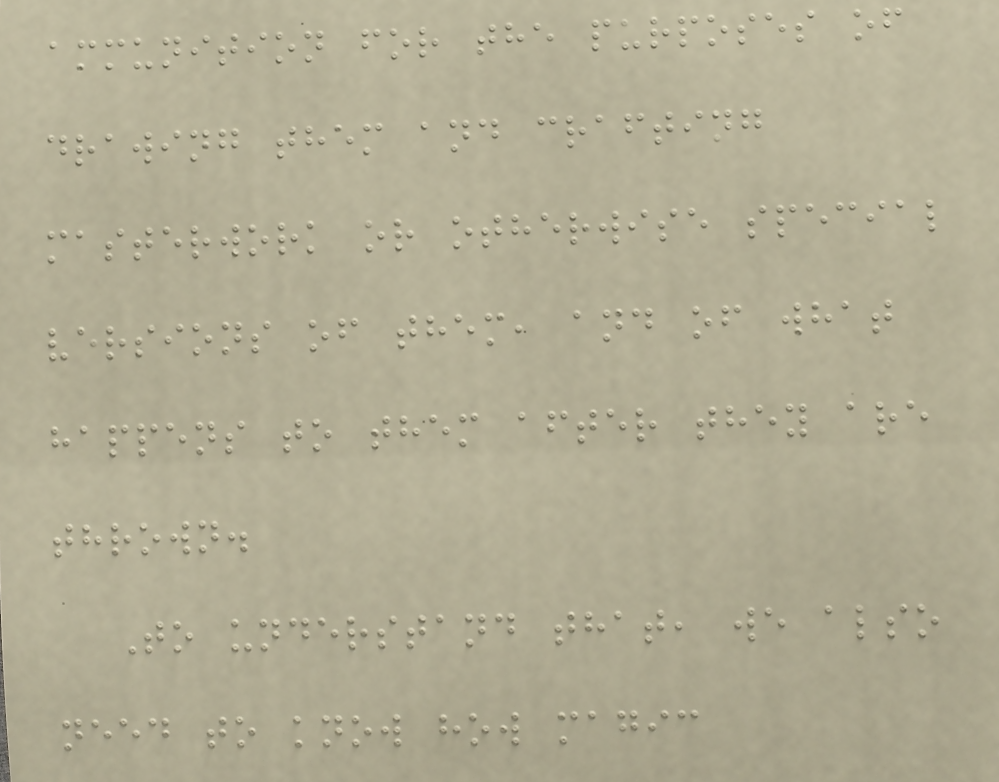ammunition for the purposes of
drawing them and crafting
masterwork or otherwise special
versions of them, and of what
happens to them after they are
thrown.
To understand that, we also
need to know how magic
